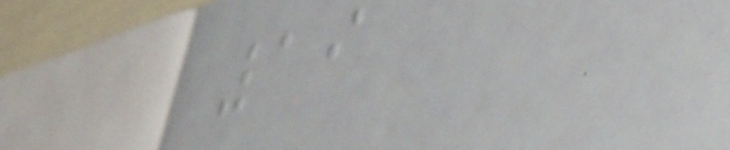19
